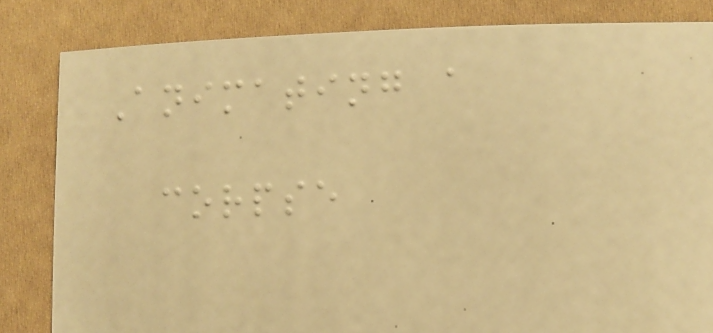Animating a
corpse
